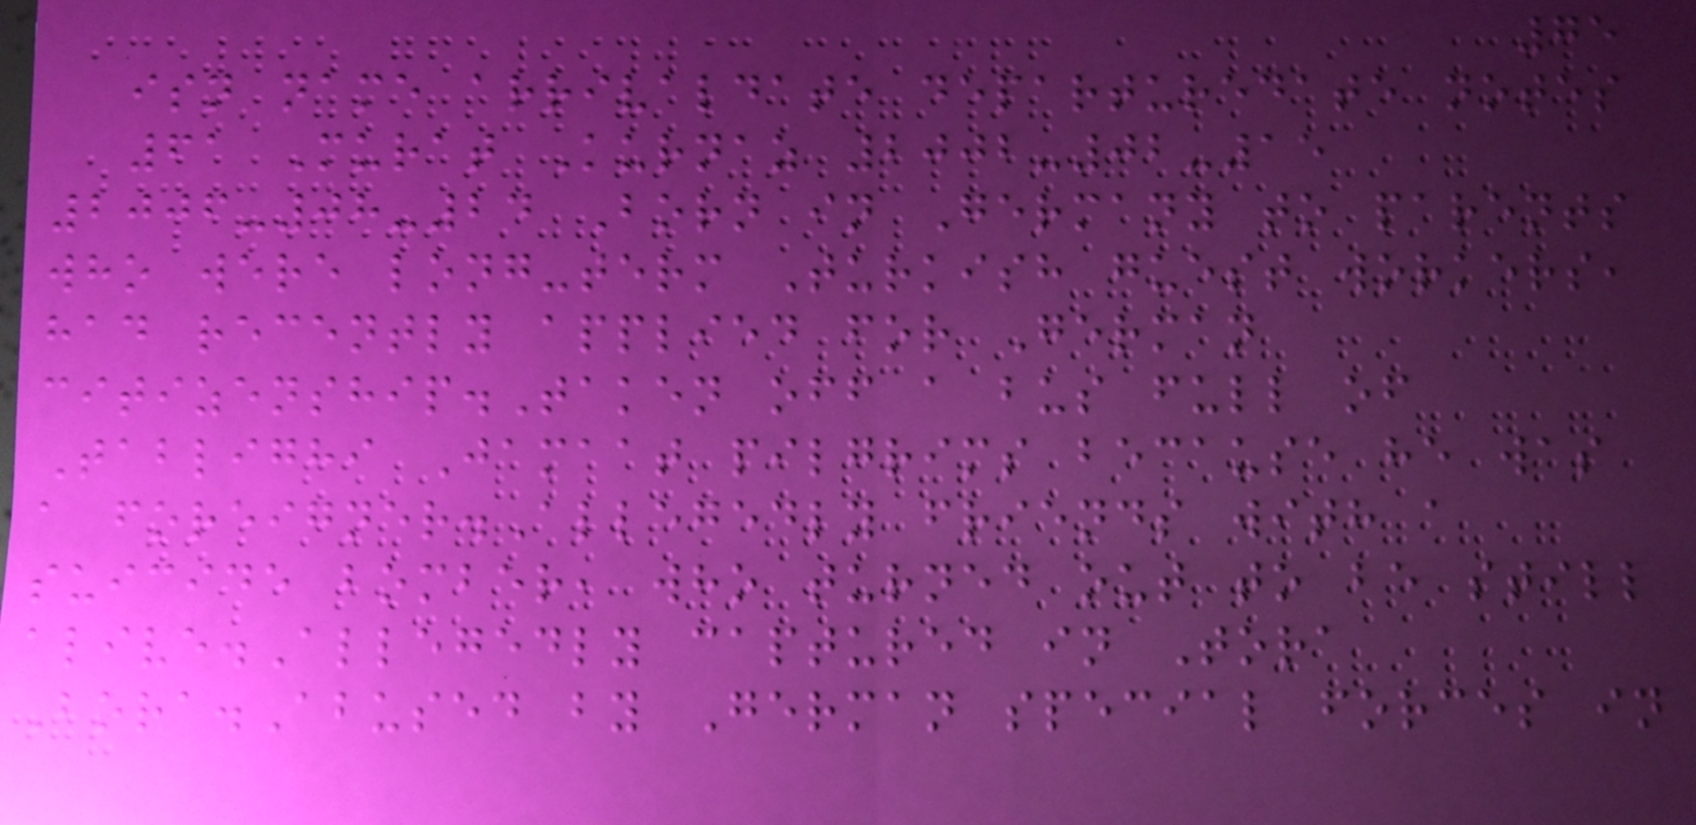75
isn name arrivaldate departuredate notes
61 Murat Kurnaz 2002-02-15
2006-08-24 Born in Germany to parents
who were long-term Turkish guest workers,
had recently applied for German
citizenship.Taken off a bus full of
Tablighi Jamaat pilgrims because he was
a foreigner.Allegedly friends with a
suicide bomber, who turned out to be still
alive.Allegedly captured in Tora
Bora.Abused by German special forces in
